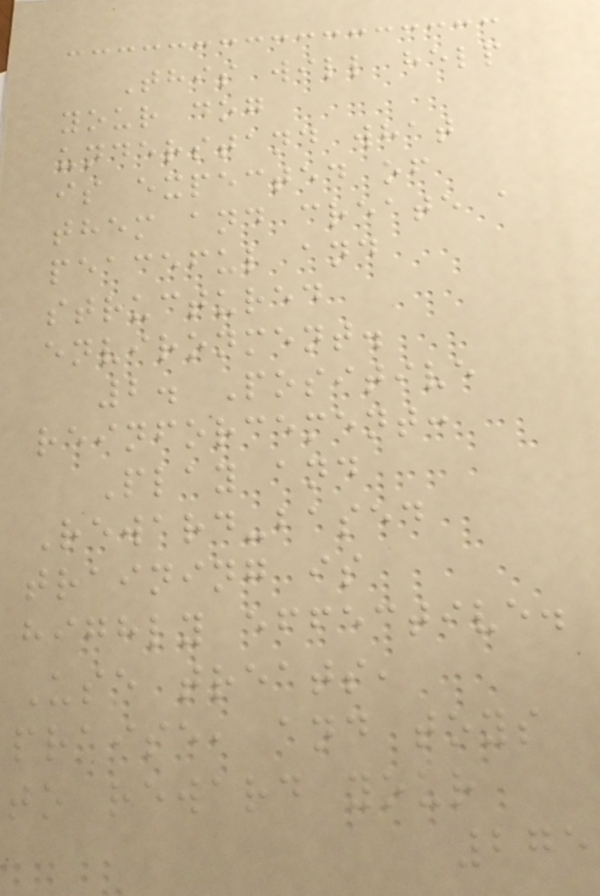This will help
your dog
understand what
is expected of
them and create a
peaceful and
structured
environment.
2. Positive
reinforcement:
Play and
Reward-based
training is
highly effective.
Use treats,
praise, and toys
to reward your
275
